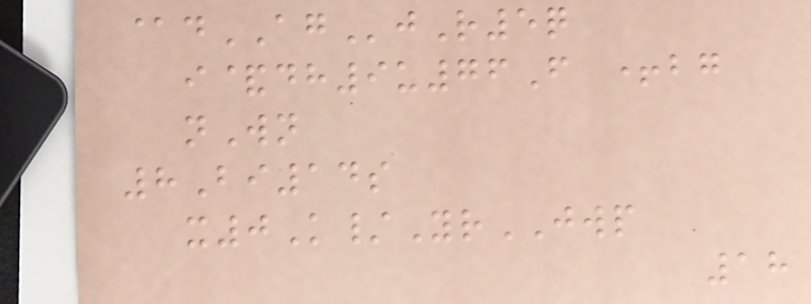@dAGjR5q
i&dh9u76F +bg
nWn
8Bi14s
x0K/YrJWP
18
